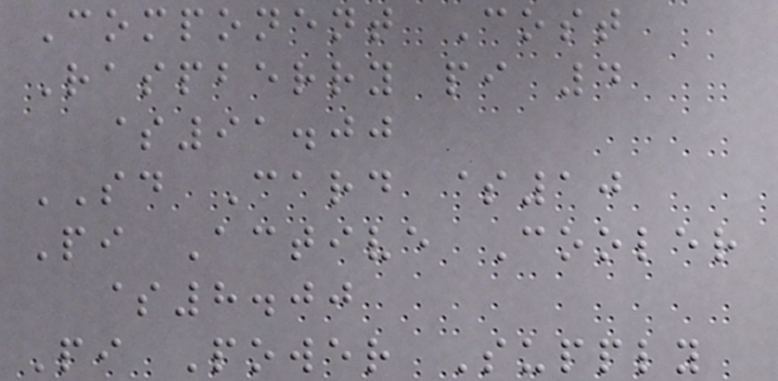Component Cost
Raspberry pi 4
$91.00
SD Card $10
Pi Active Cooler
$8.00
Pi Power Supply
